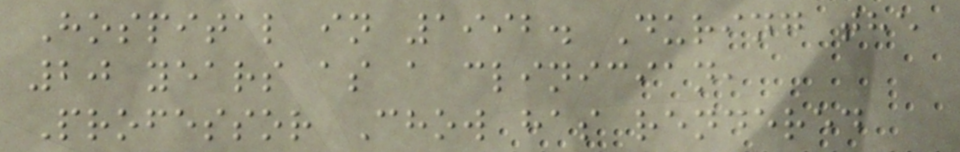Hospital in 1992. During the
20 years as a clinician,
Professor Chow has rendered
